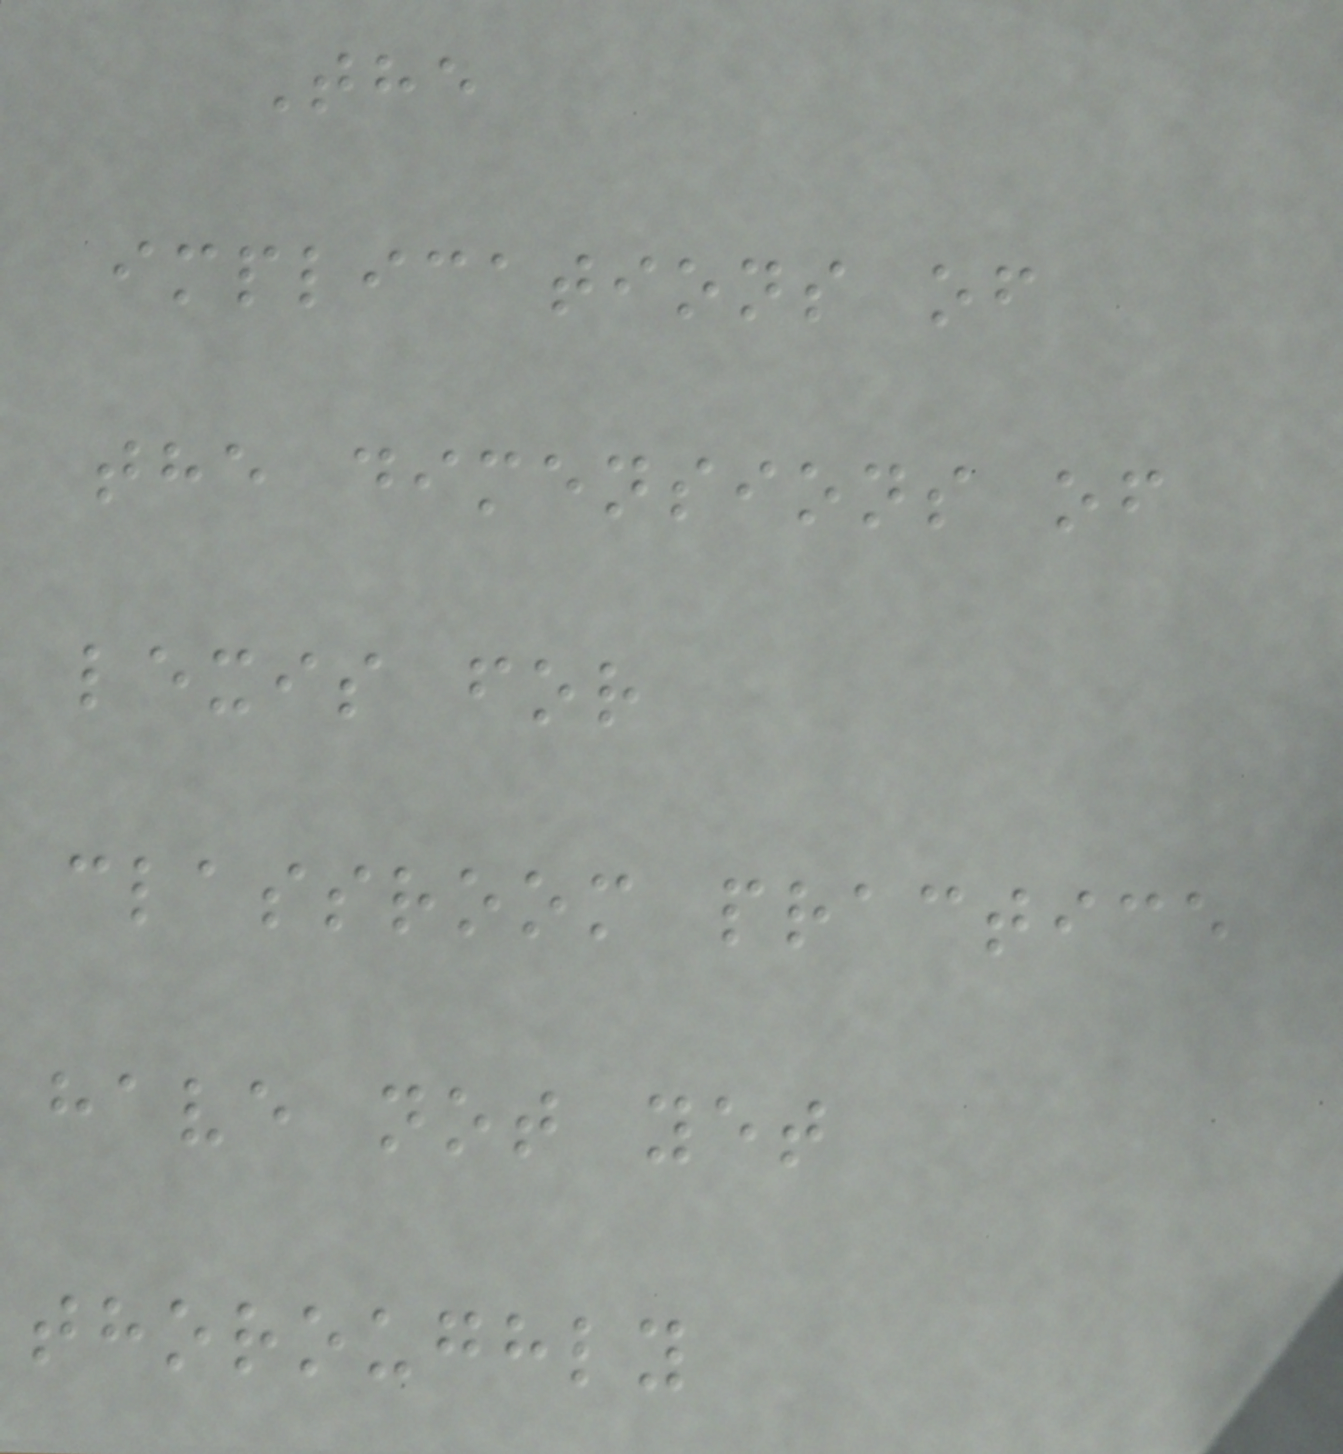The
implications of
the dimensions of
lexis for
classroom practice
have not yet
thoroughly
